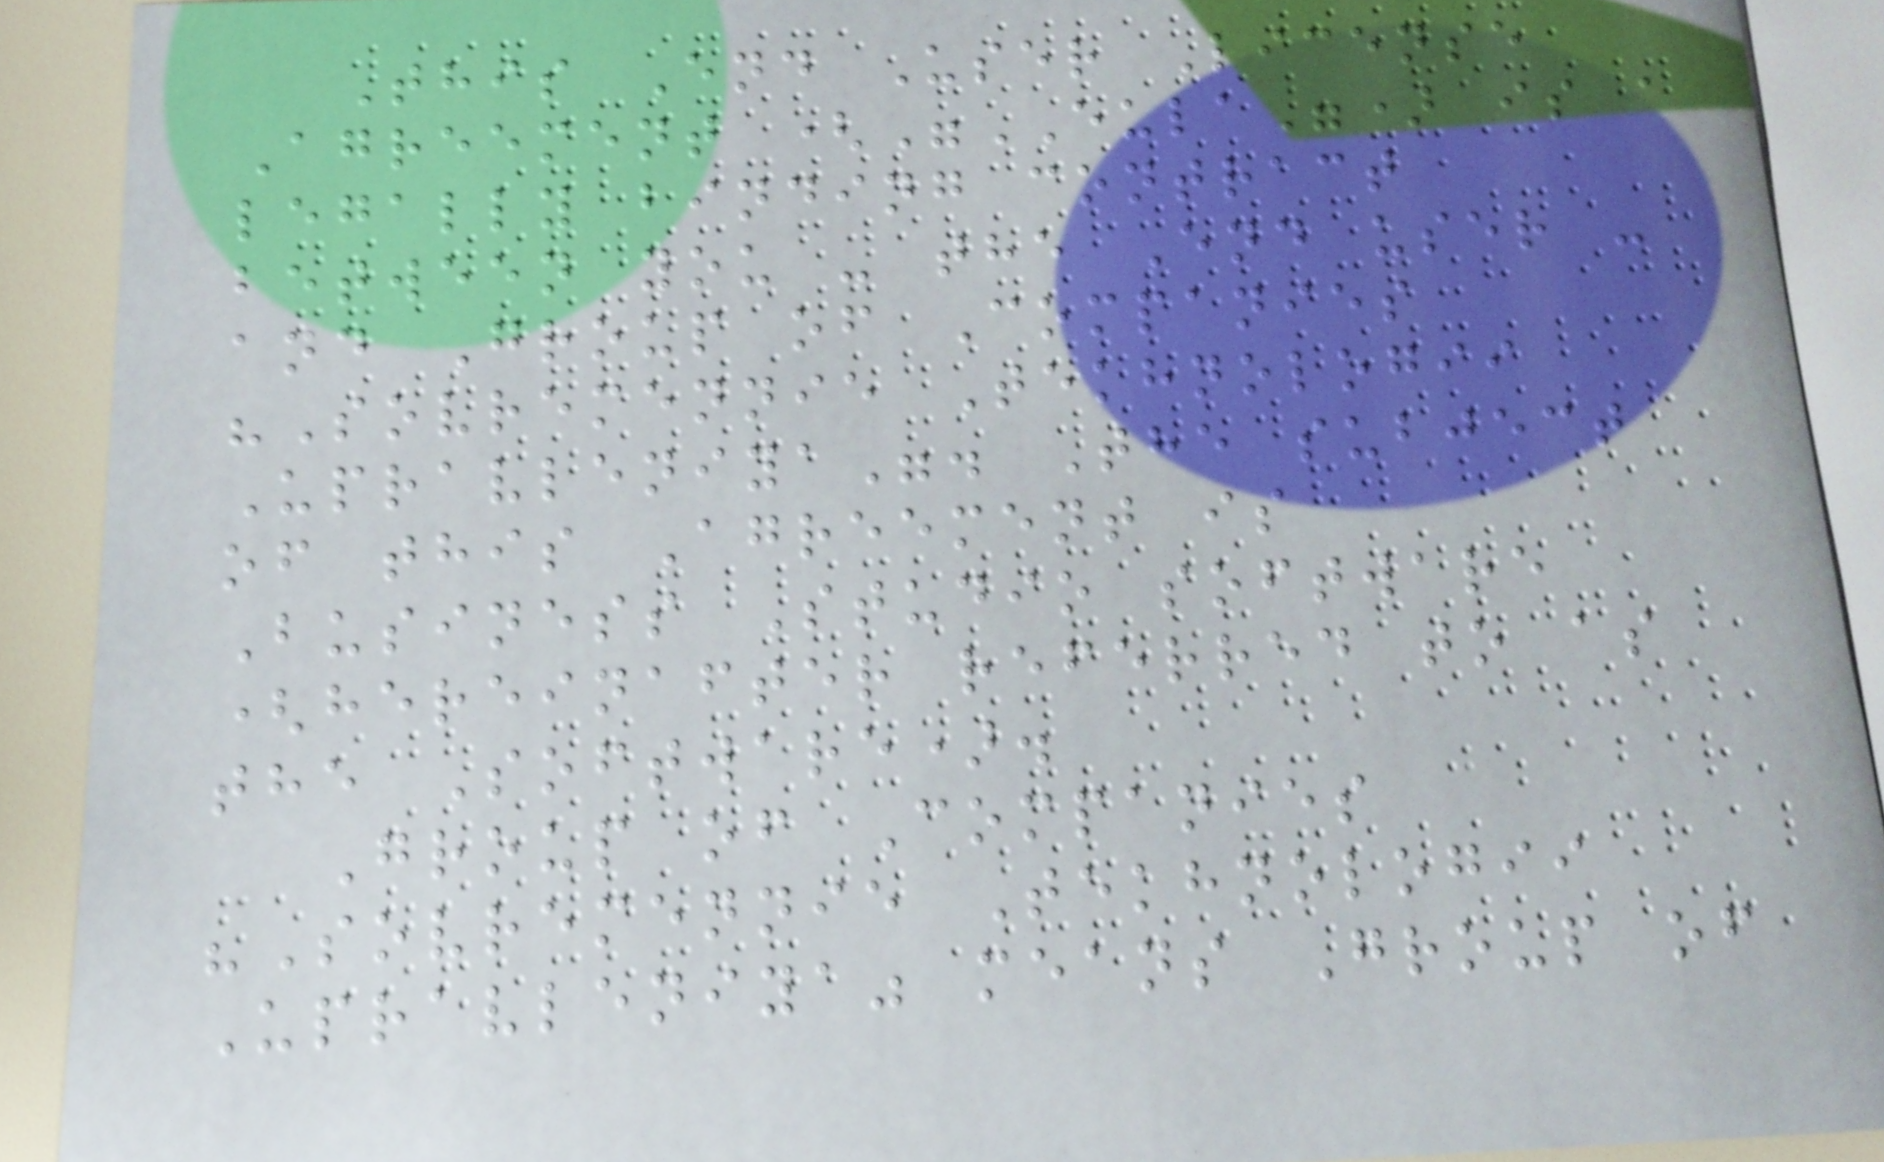This End User License
Agreement ("EULA") is a
legally binding contract
between you - the End user -
and Group of Companies
"Sovremennie Tekhnologii
Upravleniya". The subject
of this Agreement is
Business Studio software
(hereinafter referred to as
the Software).
Group of Companies
"Sovremennie Tekhnologii
Upravleniya" means Group of
